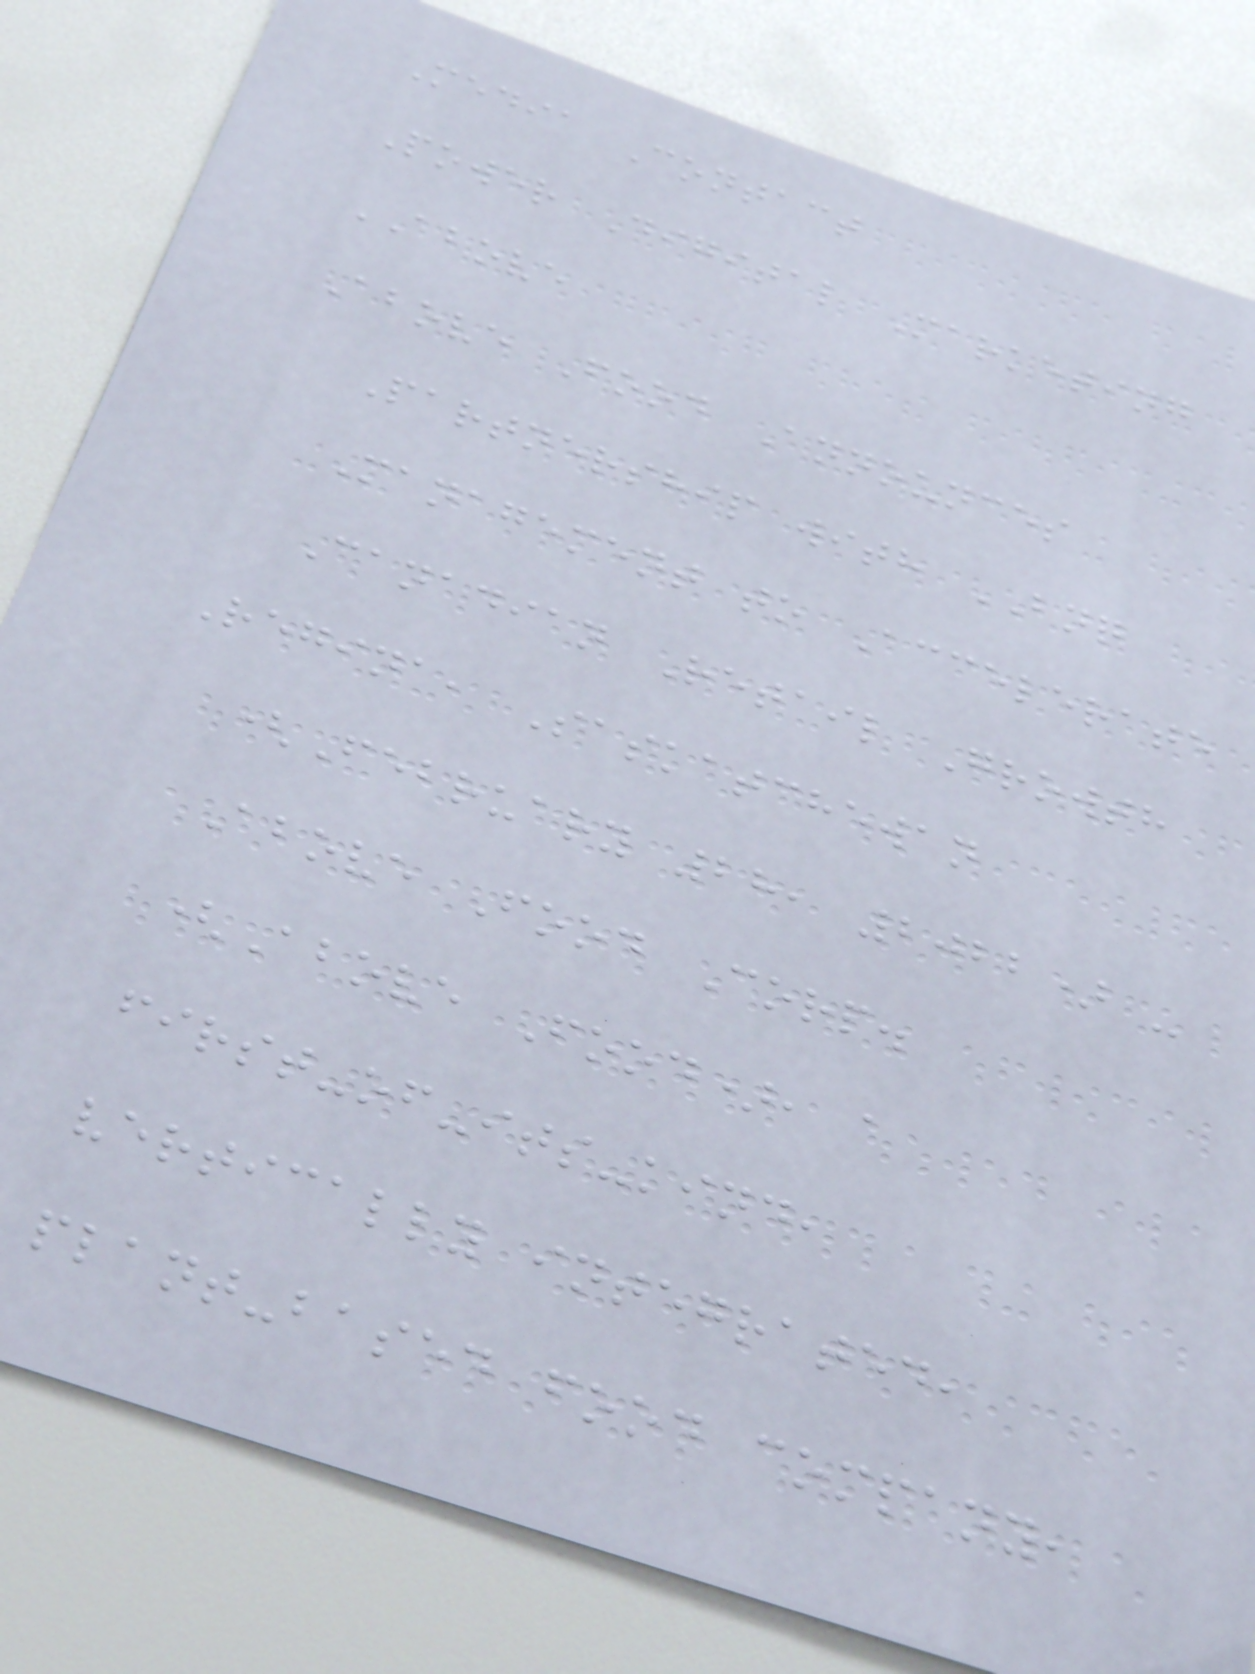Media Contact
Power Digital Marketing
ABOVE
Above Food Announces
Partnership with BNQ
Management to Accelerate
Canadian Retail Growth
Regina, Saskatchewan
(February 28, 2022) -
Above Food Corp.
(Above Food), a
first-of-its-kind,
vertically integrated,
plant-based food company,
